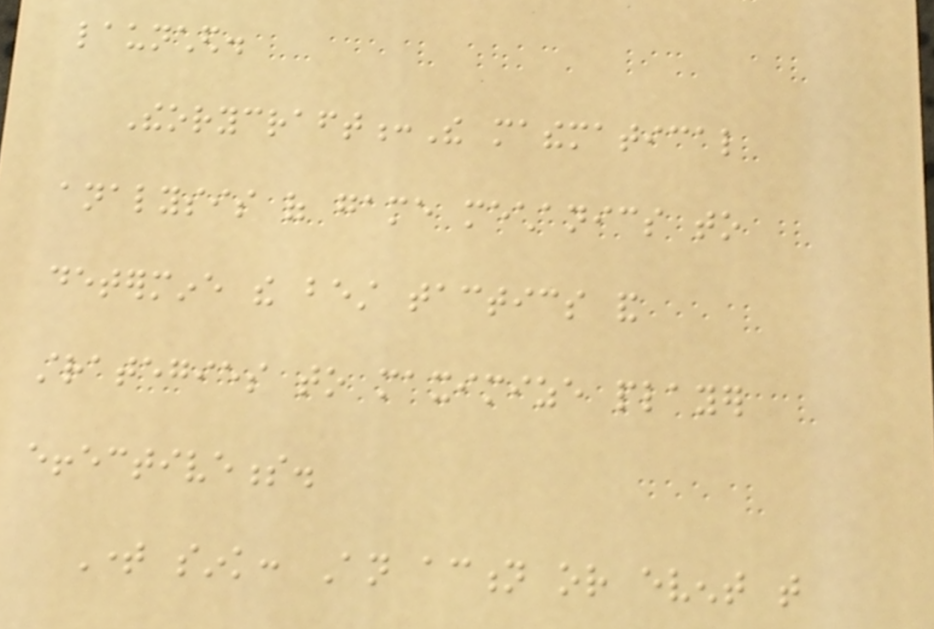launched.
Theorycraft:The mathematical
analysis of game mechanics to
determine the best tactics and
strategies to maximize player
effectiveness.
Time sink: An action or event that
